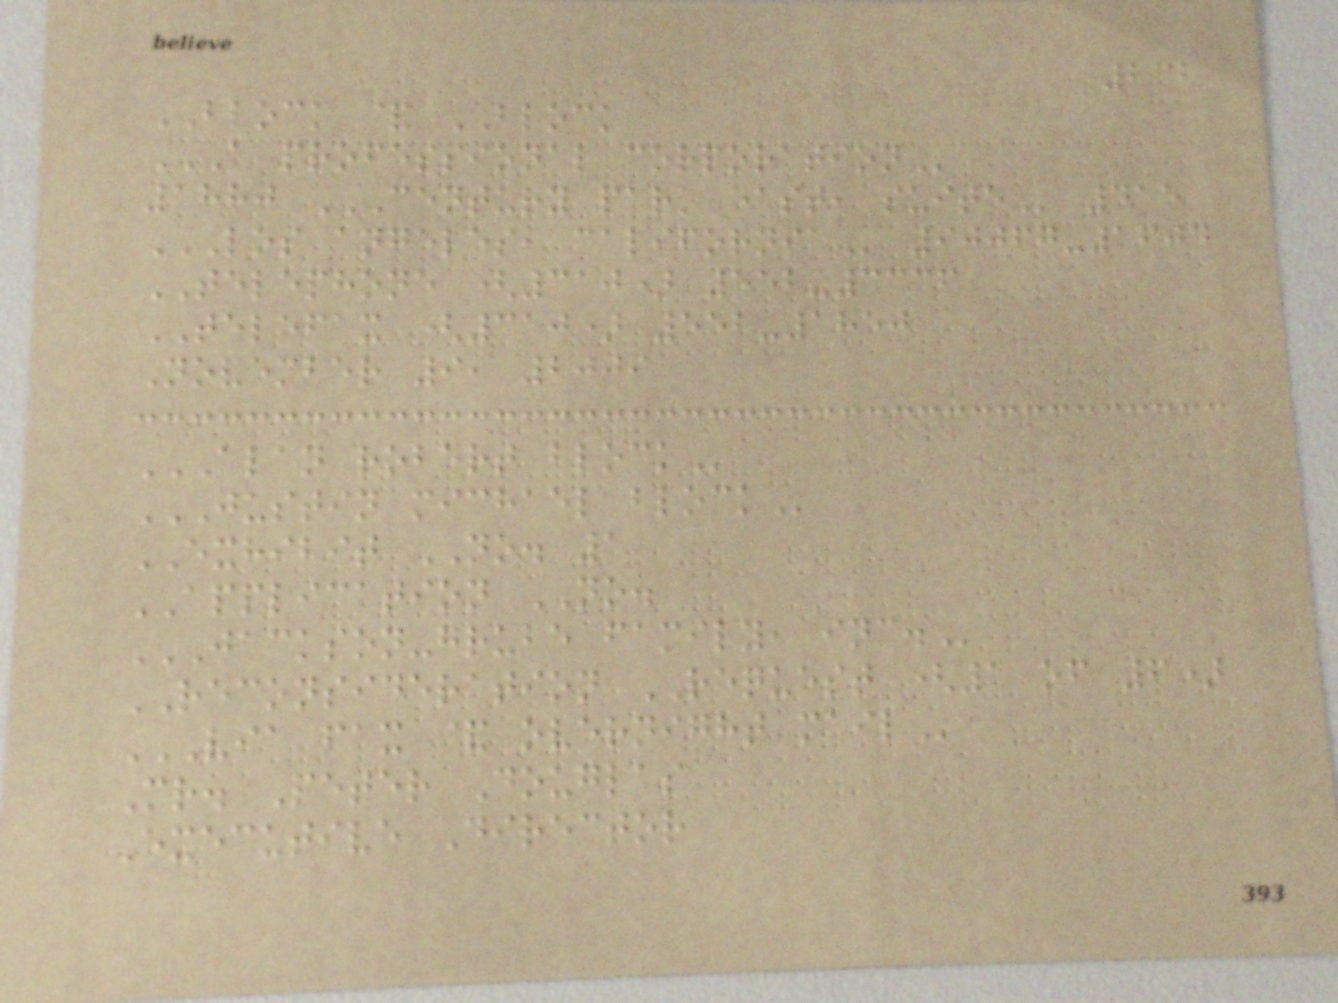232
BLOCK & BLOCK
A PROFESSIONAL CORPORATION
1880 CENTURY PARK EAST, SUITE 415
LOS ANGELES, CALIFORNIA 90067-1604
TELEPHONE (310) 552-3336
TELEFAX (310) 552-1850
November 9, 2009
ALAN ROBERT BLOCK
JUSTIN MICHAEL BLOCK
EXHIBIT NO. 1
APPLICATION NO.
JACKSON-GRUBE FAMILY, INC.
RECONSIDERATION REQUEST (1 of 6)
VIA FAX & OVERNIGHT MAIL
Mr. Peter Douglas
Executive Director
